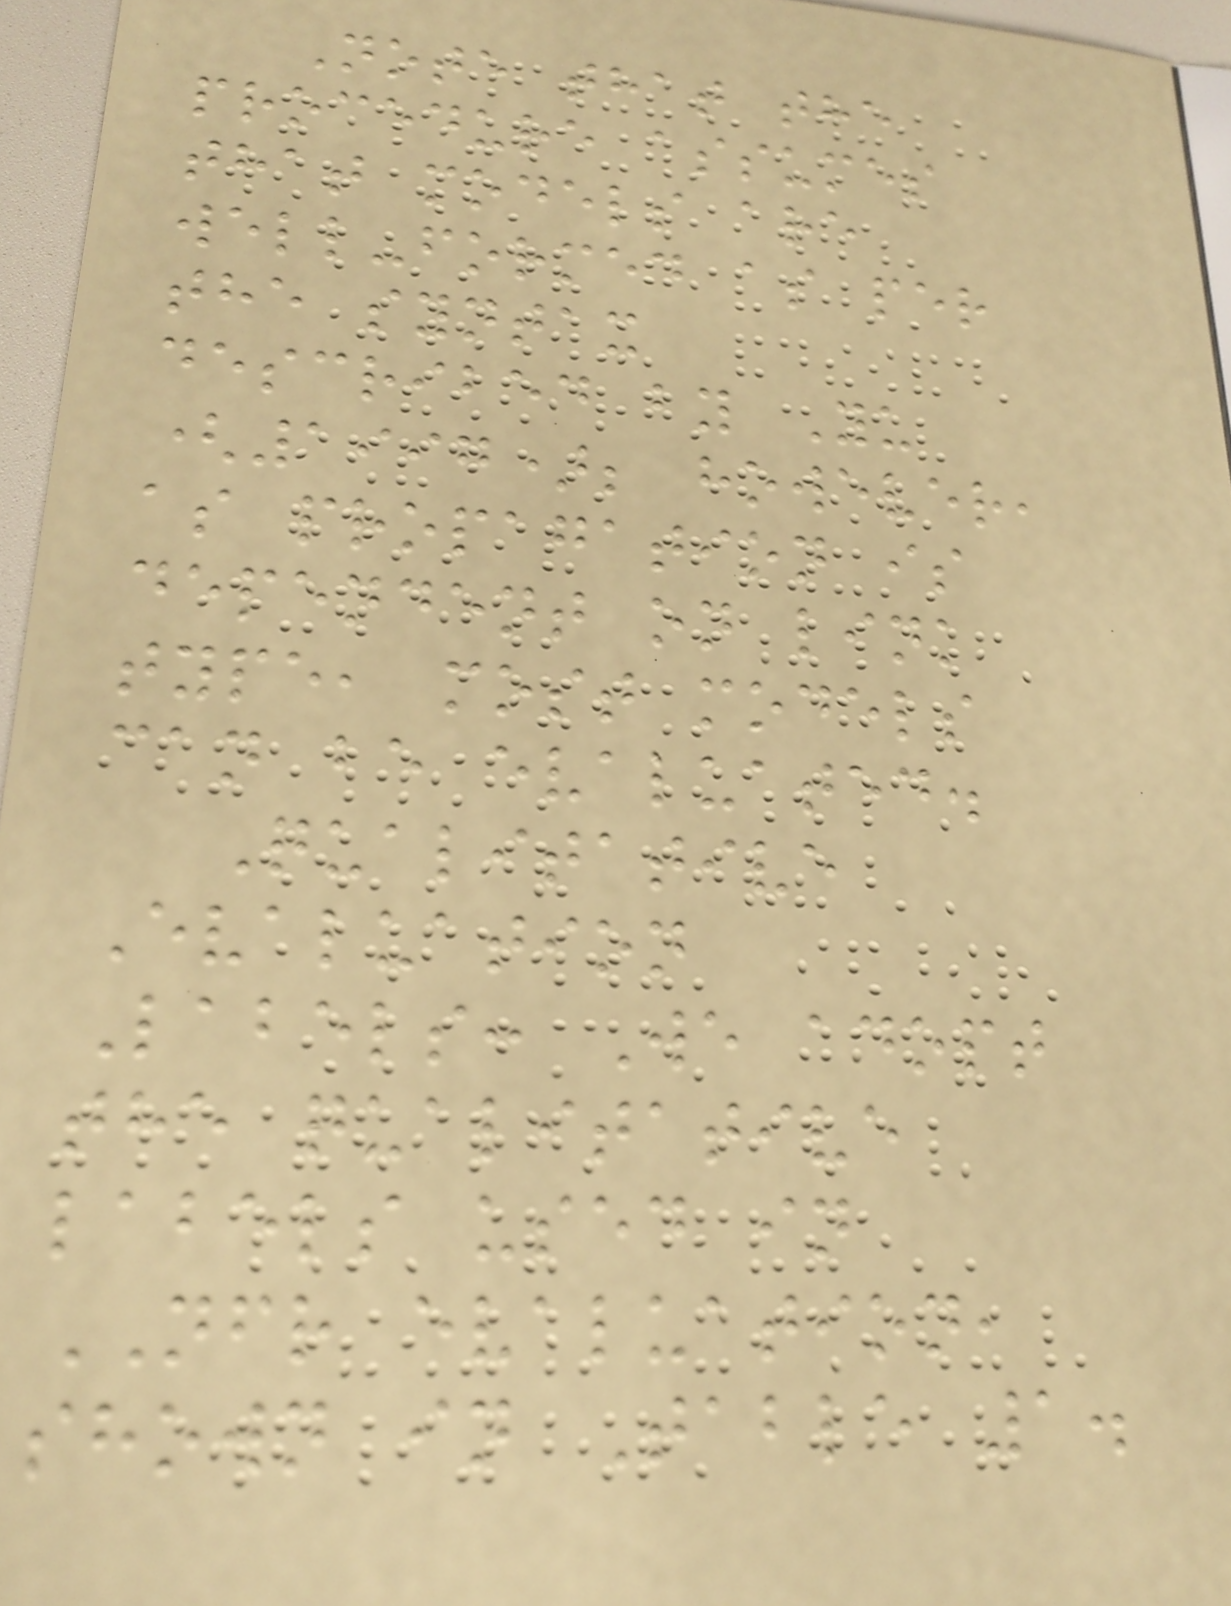Note that the
procedure assumes
that models are
well-formed as per
the syntax
described by Yu
(1997); however,
as propagation is
dependent on link
type, most models
can be evaluated.
Qualitative
Evaluation
Labels: We adopt
the qualitative
labels used in
NFR evaluation,
shown in Table 1.
